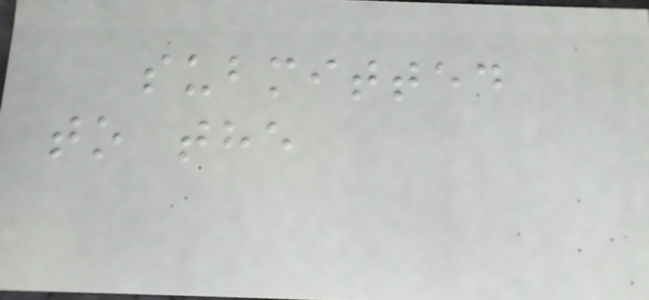submitted
to the
